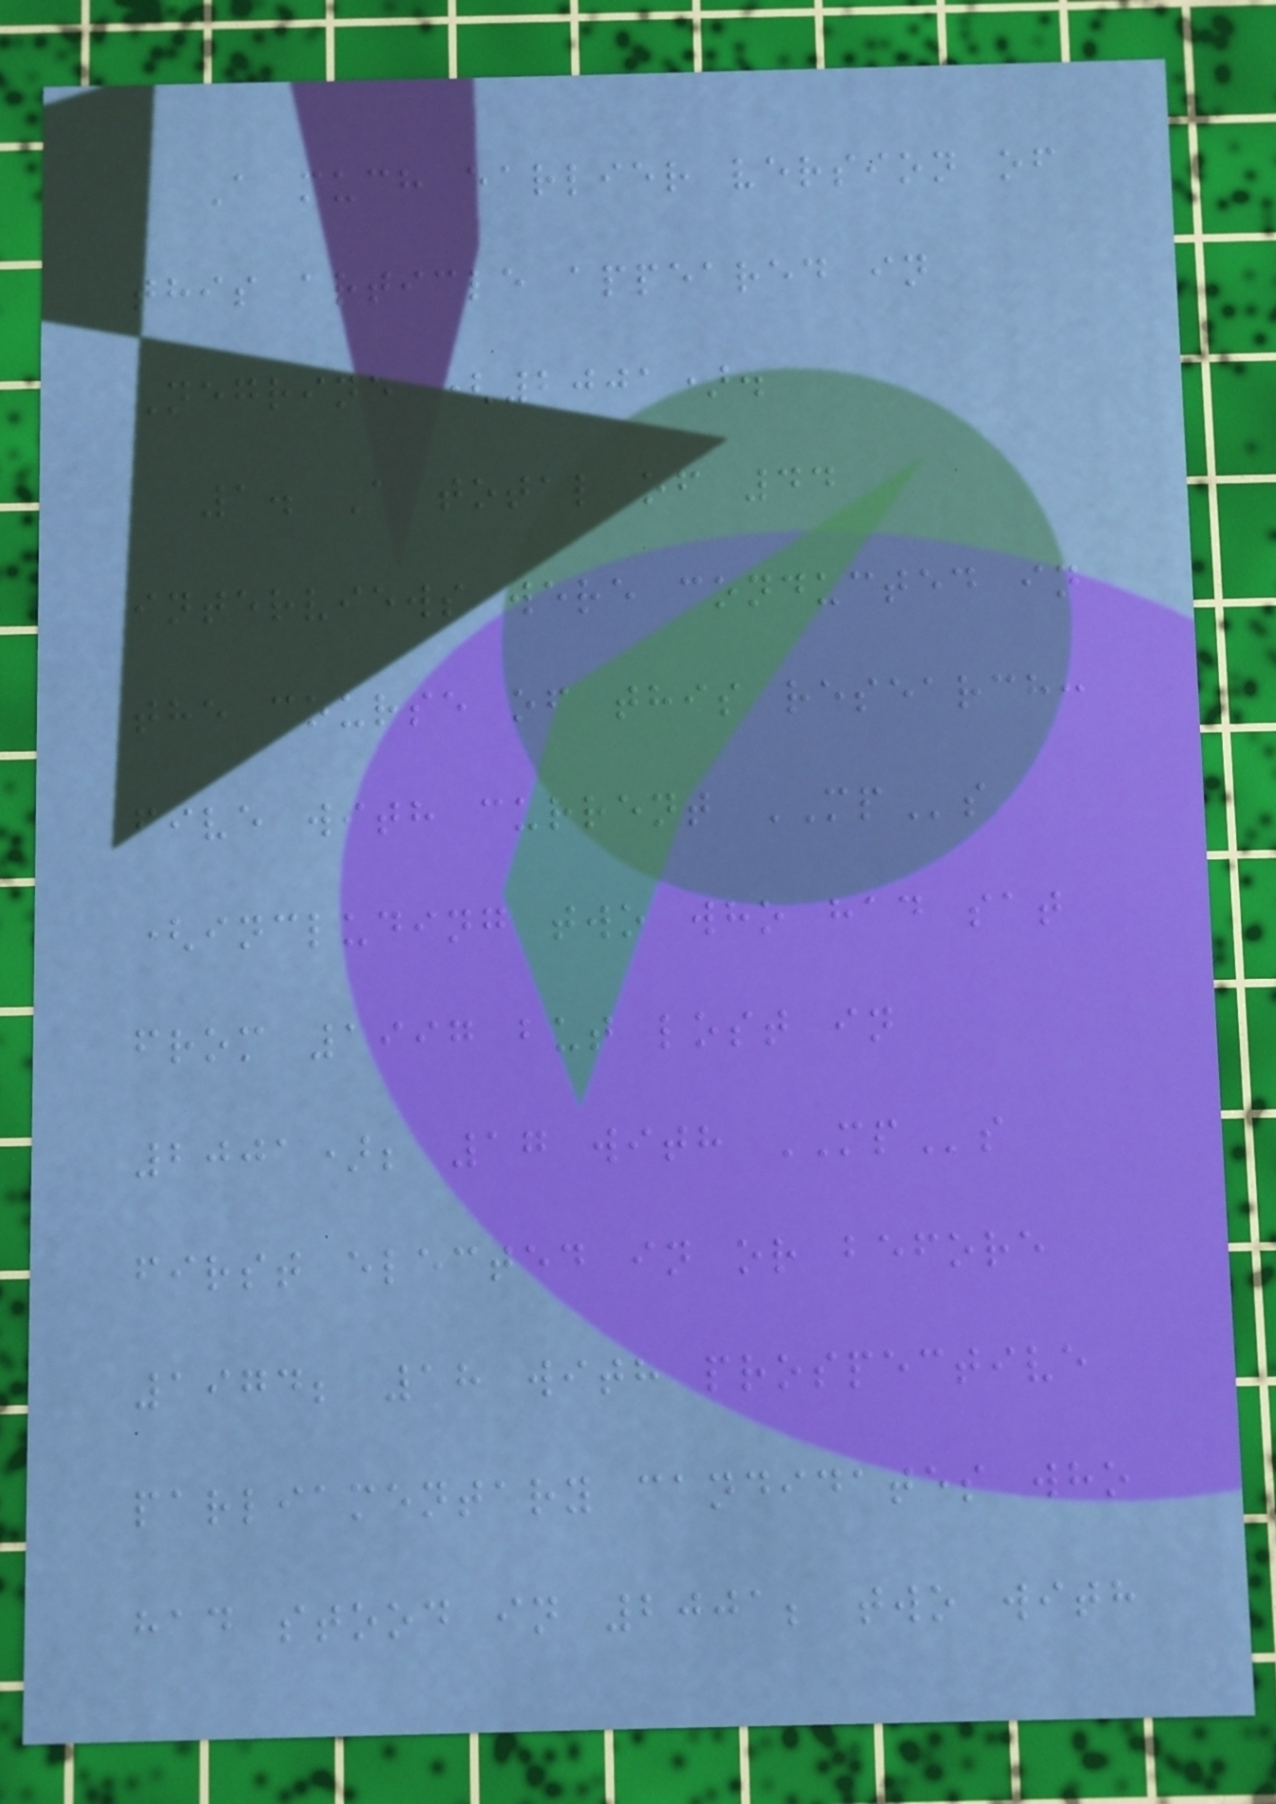A much earlier version of
this article appeared in
Negrine (2001).
1. A total of 44
interviews were conducted in
the course of this research:
five with current MPs
(including two who had sat
from 1997 but lost in
2001); 17 with MPs
first elected in or before
1974; 18 with prospective
parliamentary candidates who
had stood in 2001; two with
